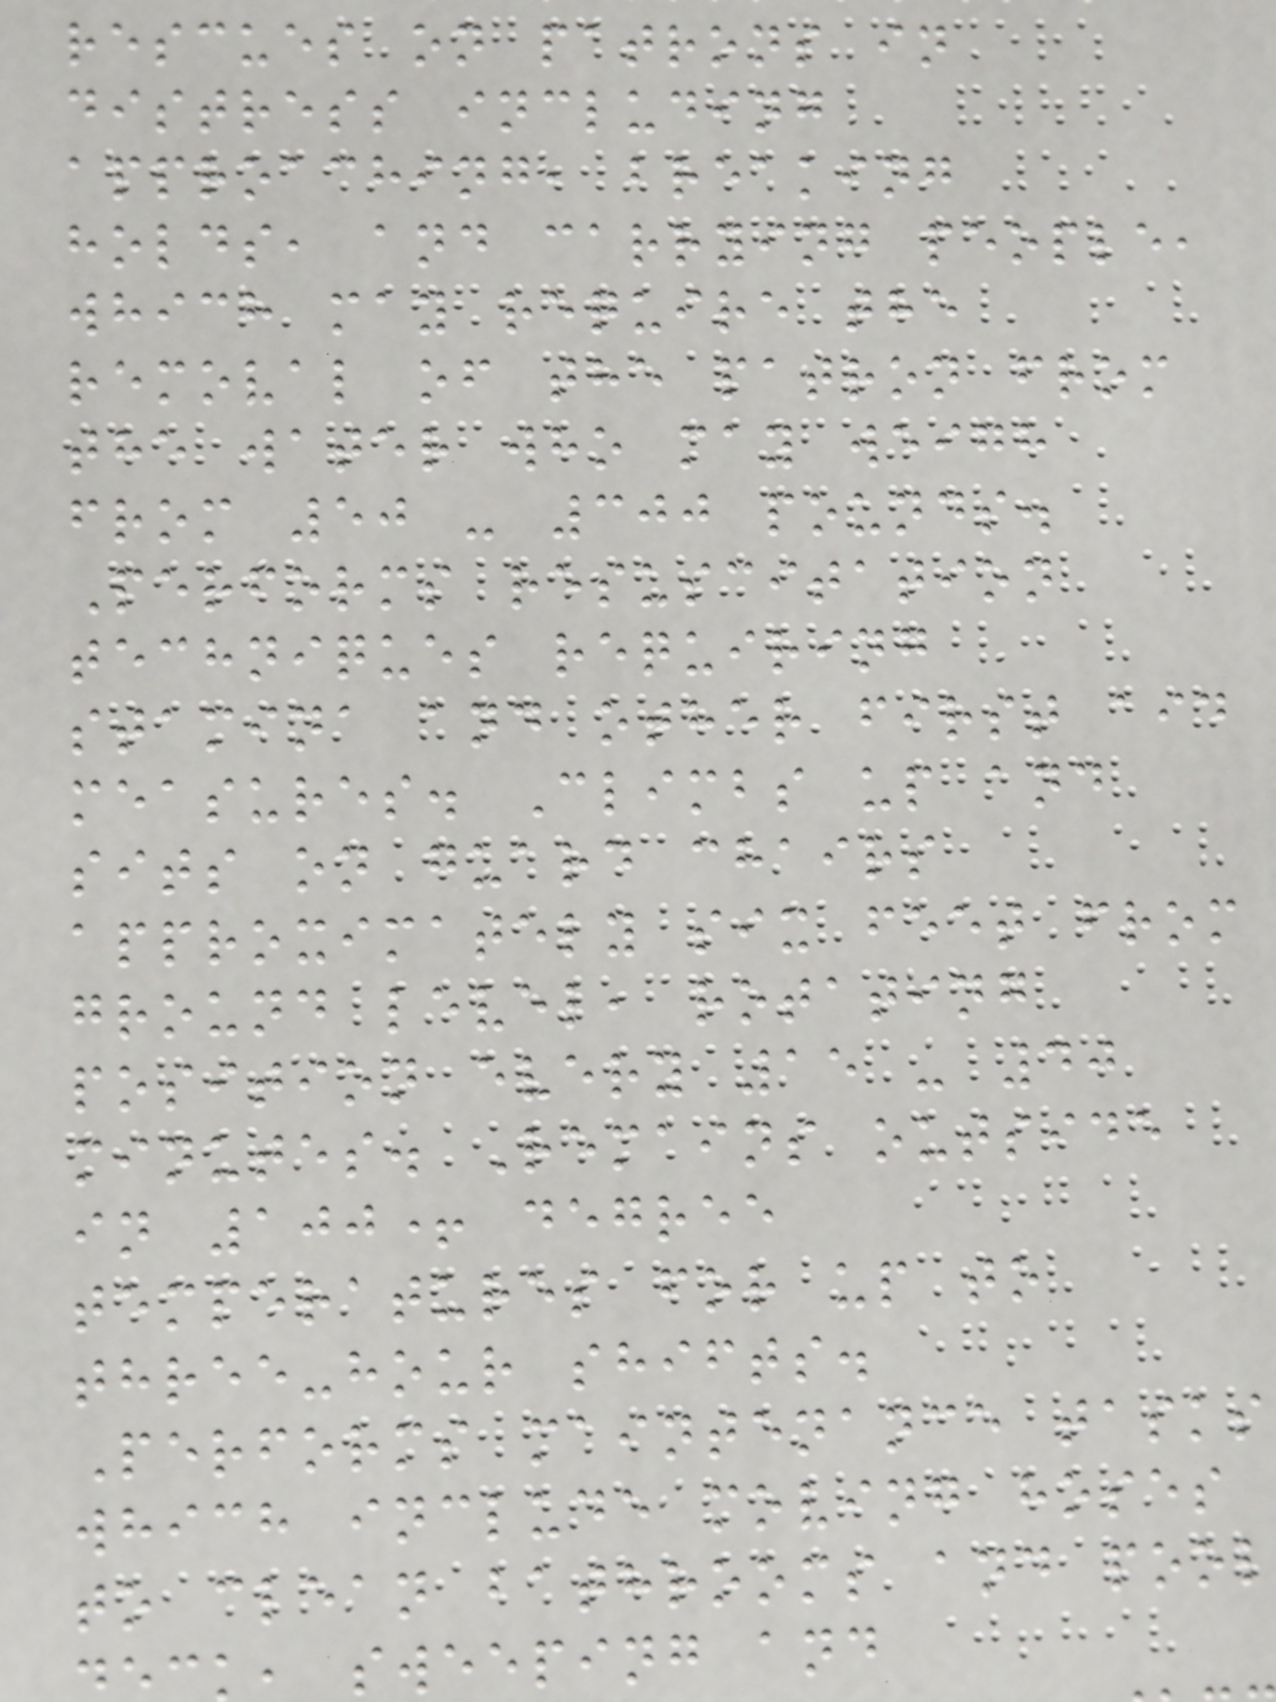rescues on patrons in
distress including
approaching, breaking
holds, and carrying people,
which may require the
removal of the patron from
the water who may weigh
from 50 - 300 pounds.
Performs resuscitation
techniques requiring
stamina and other first aid
measures. Climbs up and
sits on guard chairs
approximately six feet from
ground level, rotating
position every 15 - 40
minutes. Remains outside
in 100+ degree
temperatures for up to
three-hour shifts.
Performs maintenance tasks
which include moving hoses
to clean bathrooms and pool
, sweeping and
